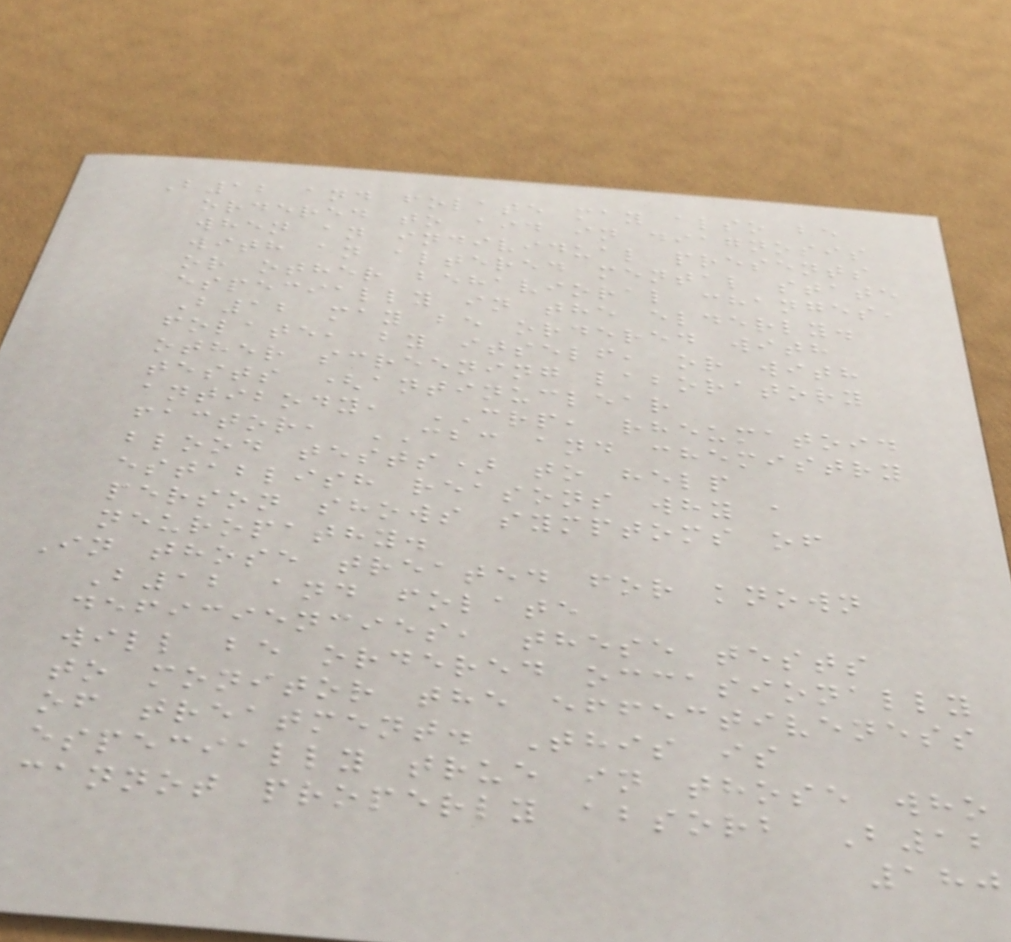B12 and folate may also be
ordered to aid in diagnosis
when an individual presents
with an altered mental state
or other behavioral changes,
especially in the elderly.
B12 may be ordered with
folate, by itself, or with
other screening laboratory
tests (antinuclear
antibody, CRP, rheumatoid
factor, CBC and chemistry
blood tests) to help
establish reasons why a
person shows symptoms of
neuropathy.
In those treated for known
B12 and folate
deficiencies, these tests
will be ordered occasionally
to monitor the effectiveness
of treatment. This is
especially true in those who
cannot properly absorb B12
180
